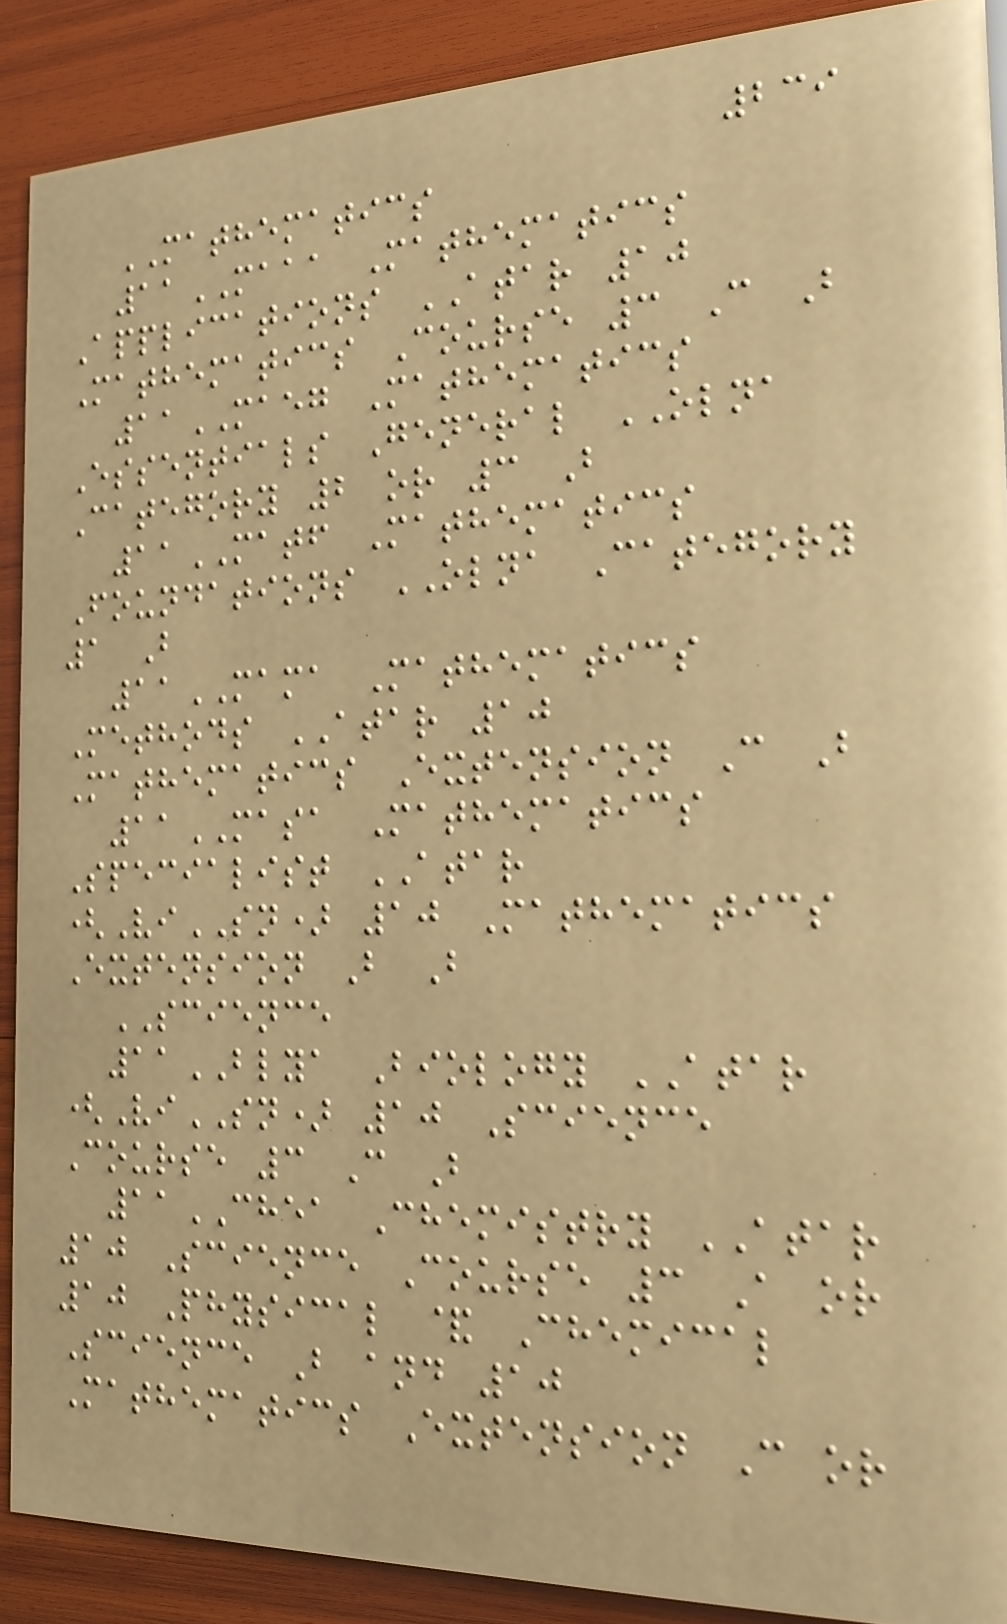239
MATHEMATICS
11MAAA Mathematics
Applications ATAR 10
Mathematics Course 3 C B
11MAEG Mathematics
Essentials General OLNA
Category 2 or 3 B
11MATF Mathematics
Foundations OLNA Category
1 B
11MAMA Mathematics
Methods ATAR 10
Mathematics Extension C B
11MASA Mathematics
Specialist ATAR
(ViSN) 10 Mathematics
Extension B B
SCIENCE
11BLYA Biology ATAR
(ViSN) 10 Science
Course 3 C B
11CHEA Chemistry ATAR
10 Science Course 3 A or
10 Physical & Chemical
Science B and 10
Mathematics Extension C or
